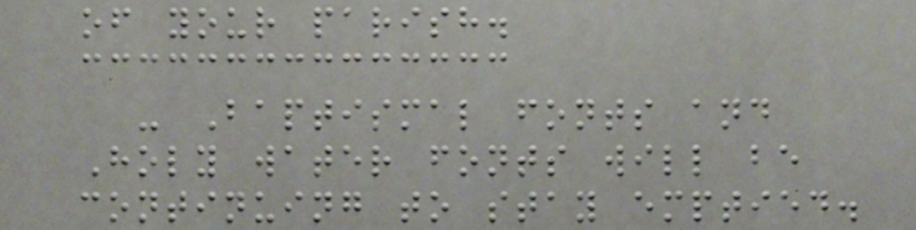of your parish.
- Baptismal fonts and
Holy water fonts will be
continuing to stay emptied.
